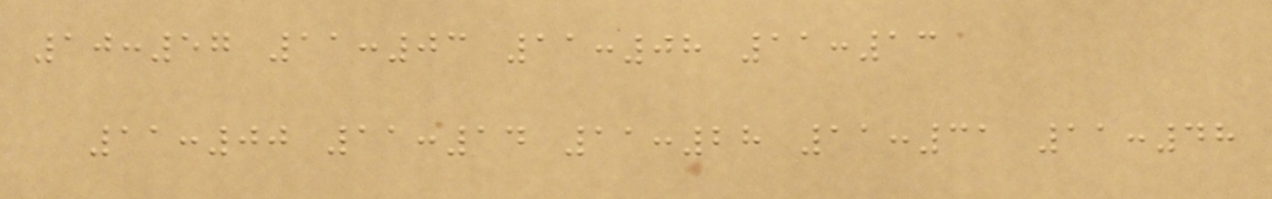10:57 11:03 11:08 11:13
11:00 11:14 11:28 11:31 11:48
